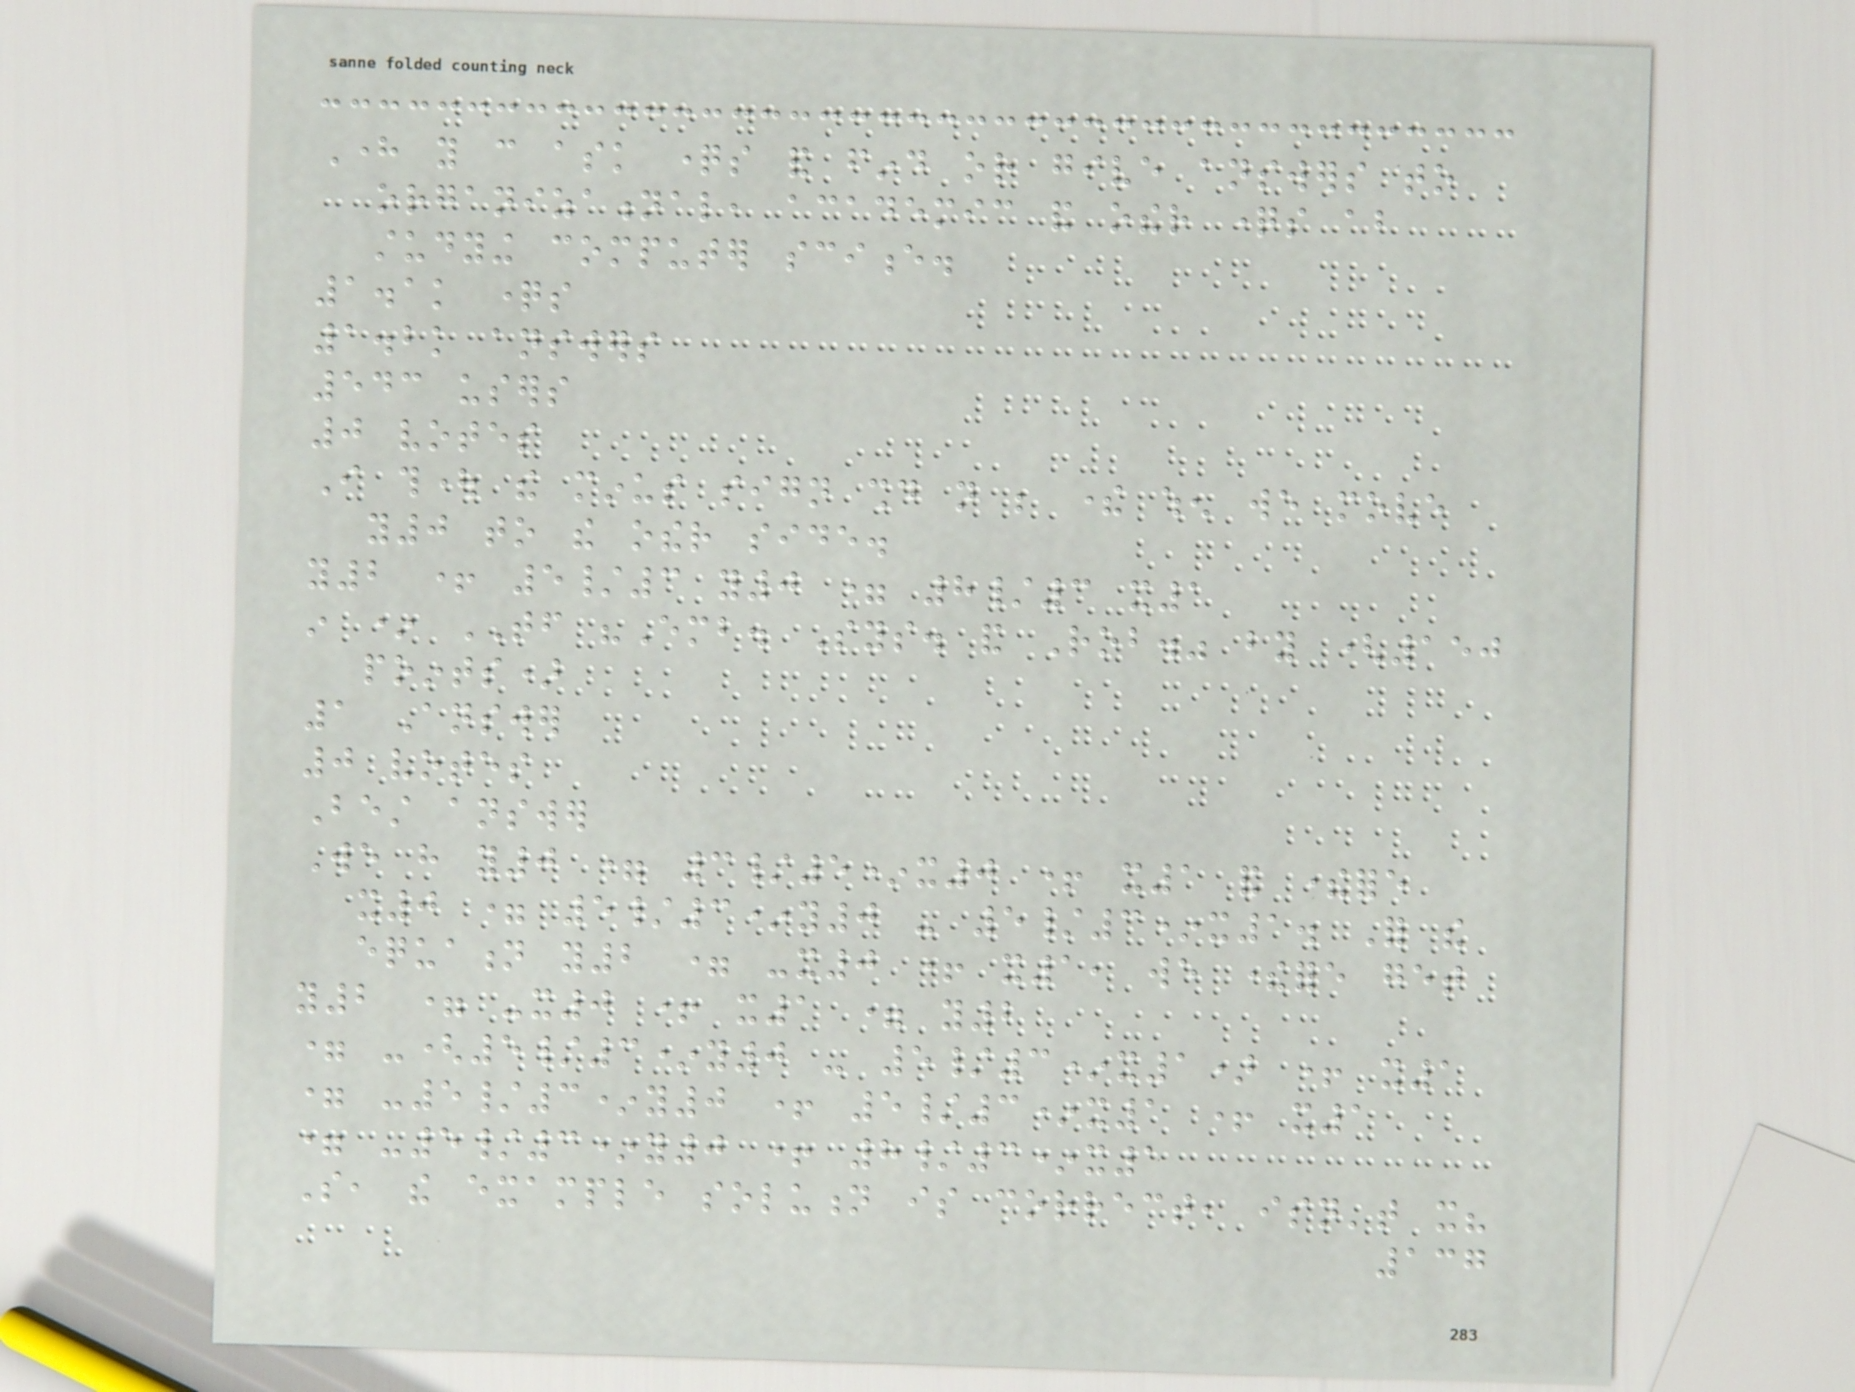Here you can ask questions and find or give answers to
organizational, academic and other questions about
studying computer science.
1.1k questions
1.2k answers
543 users
0 votes
I thought the minus sign should not be there when we move
y0 to the other side.
y2 + 5/3 y0 = 8/3 x1
in * TF "Emb. Sys. and Rob." by (150
points)
1 Answer
0 votes
Best answer
We have y0 = 3/5*x0 + x1 and therefore
x0 = 5/3*y0 - 5/3*x1. For the
equation y2 = -x0 + x1, we therefore get
y2 = -x0 + x1 = y2
= -(5/3*y0 - 5/3*x1) + x1
= -5/3*y0 + 5/3*x1 + x1
= -5/3*y0 + 8/3*x1
So, the example solution is correct, isn't it?
137
